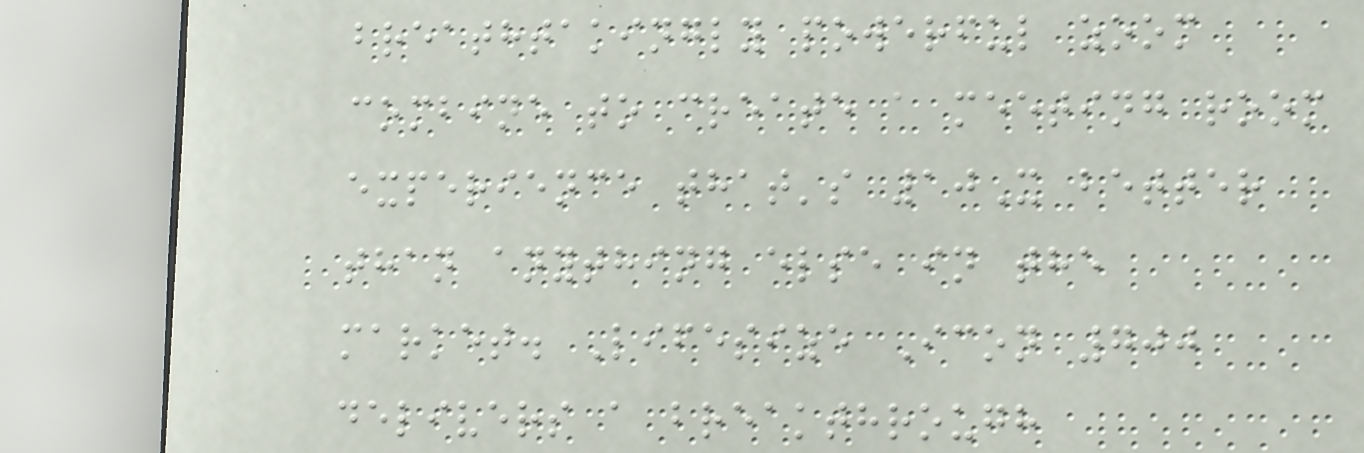breathtakingly powerful zoom
combine to create a meeting room
experience that's 10X better
than anything else in the
market. Lifesize Icon 700
delivers a breakthrough
